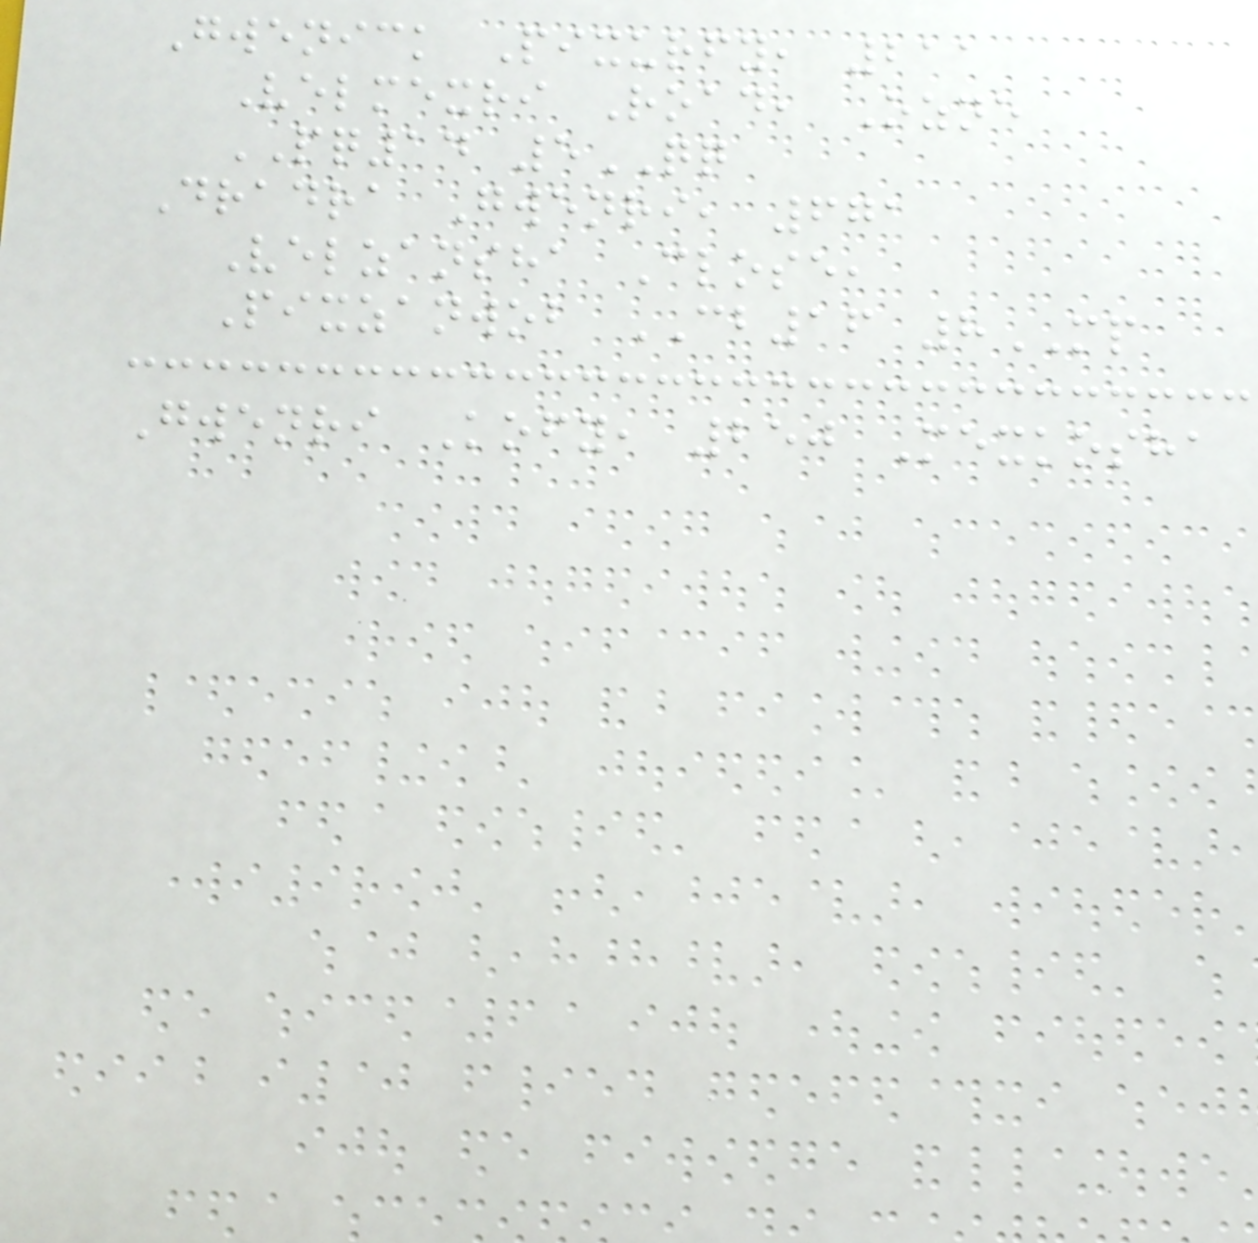Gwenick Pixurfy, 211
Velmexri Road, Ozne
PQ14 5QQ
Dradra Gwenri, 671
Velzansha Close,
Pixzanwob CB16 8MP
Gwenri Kofy, 250 Mexkosha
